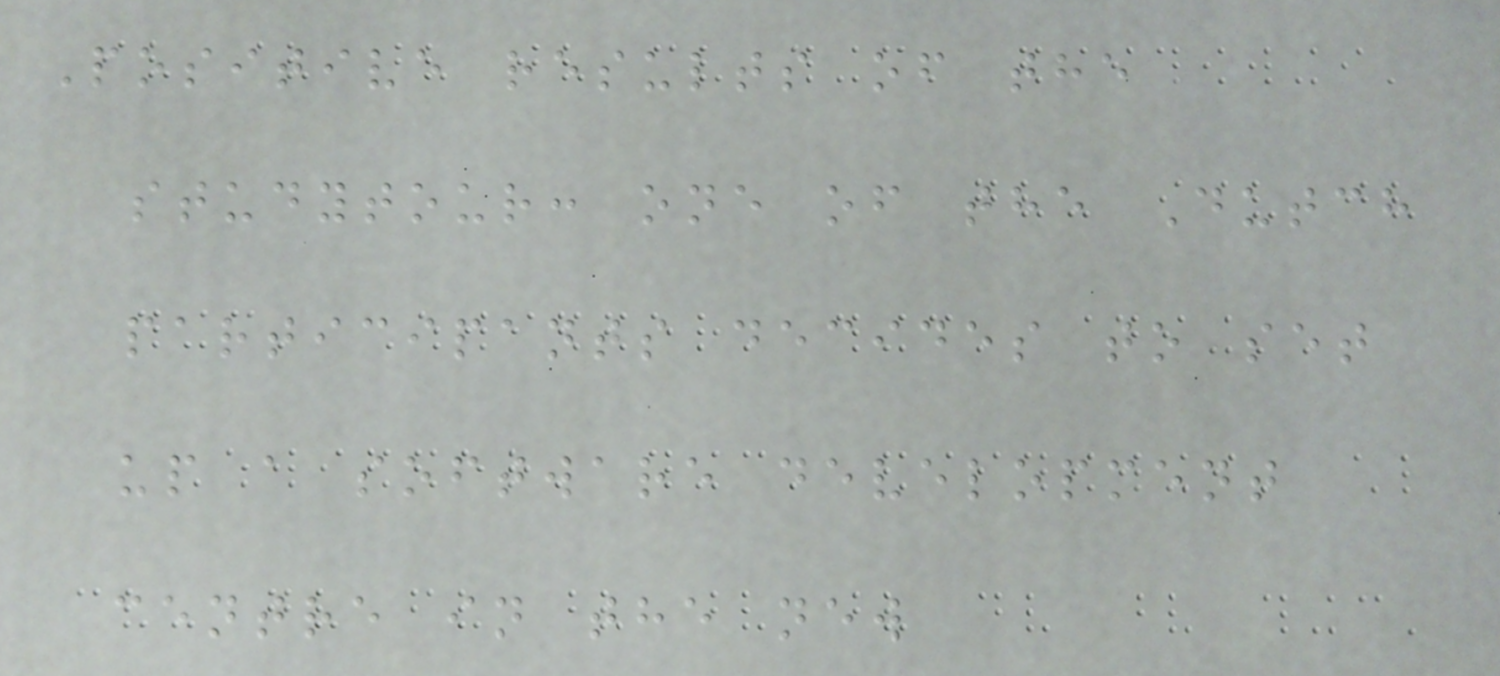Positive results of the
studytour: one of the Dutch
participants decides to set
up a software development
centre in the new
